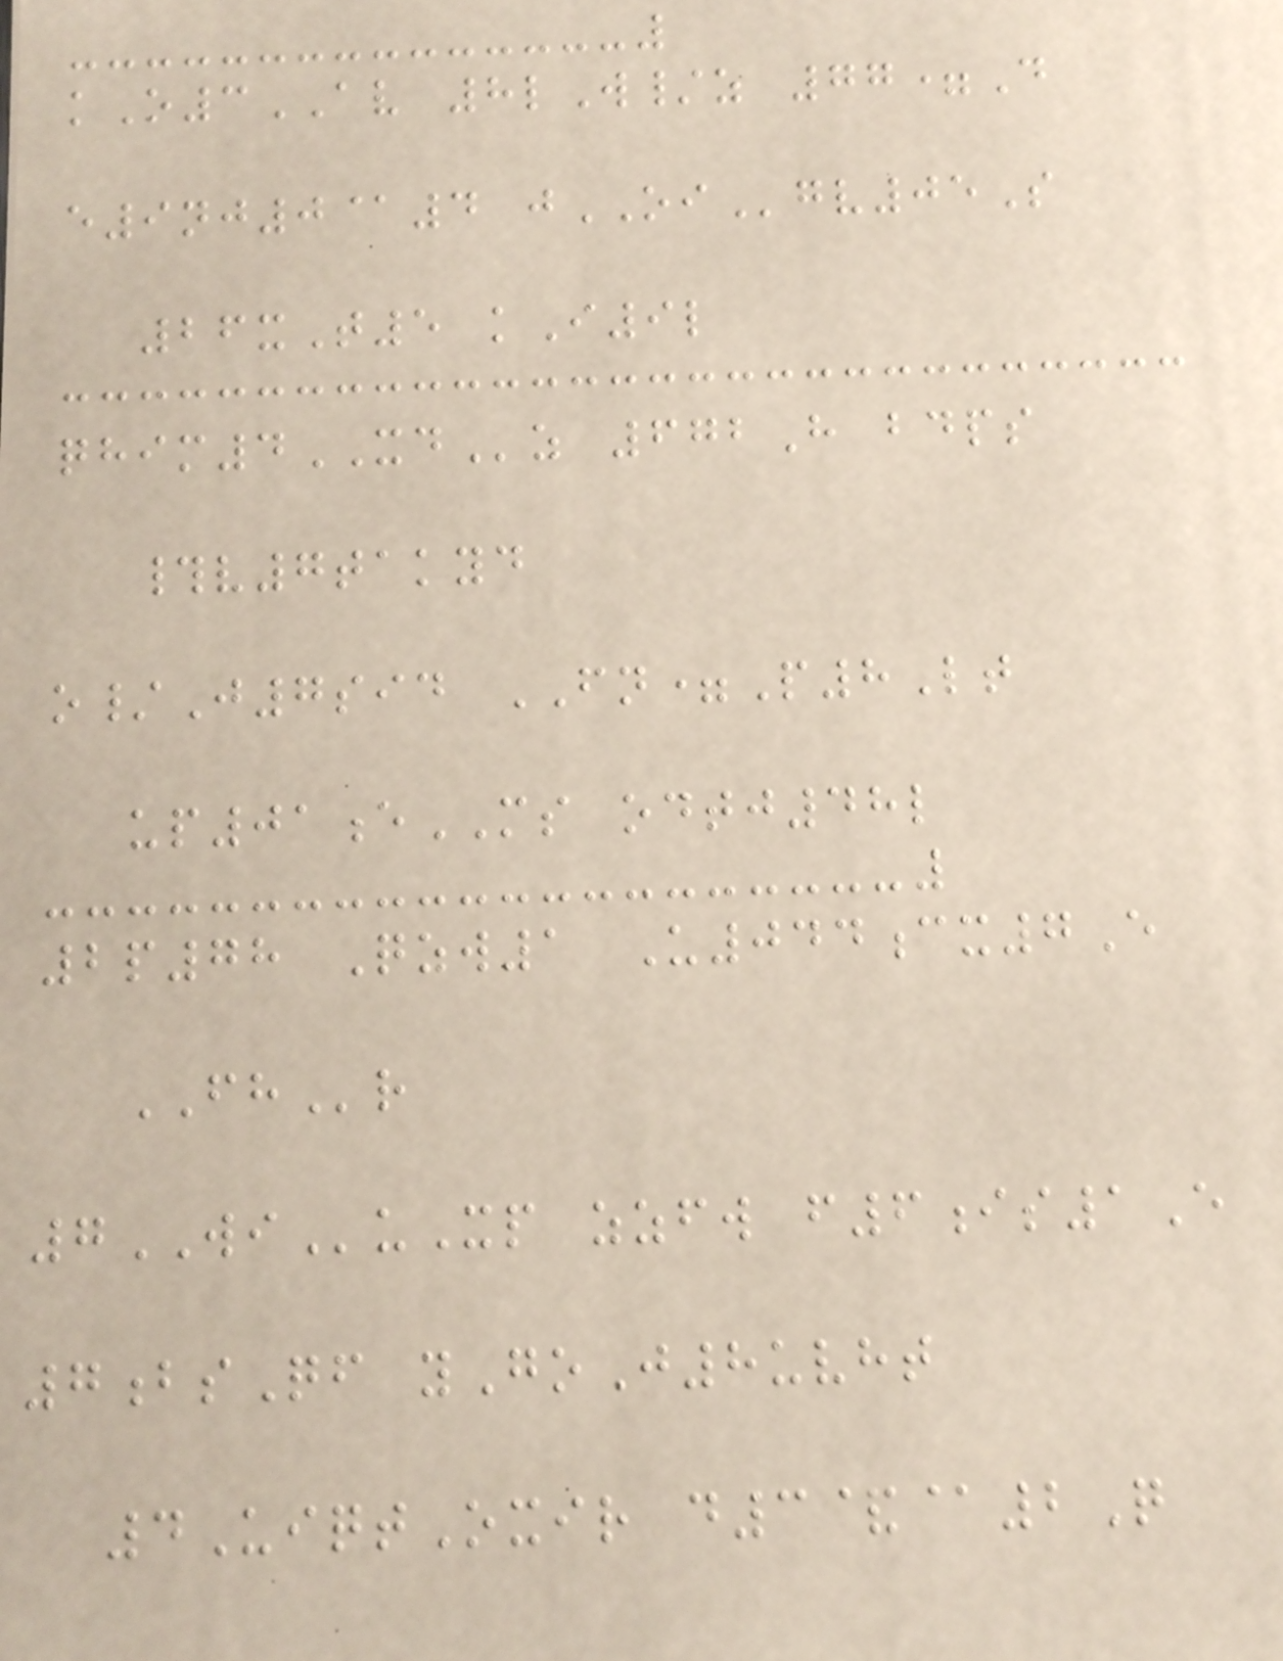kO3AV 8lW/z 77=D
e9nj0@4 jOIgv05S
26xT5 kI9l
qhim4XDz 672H bdps
#v7takyd
o/J7sid FN=P8Lt
up01eMS odtj48l
2p78 Qzw1 U044cx7E
FHr
7WIuXp zzfw f6is1E
7bsQf yGoJ8uvht
4UiqtOxir d3&@2Q
